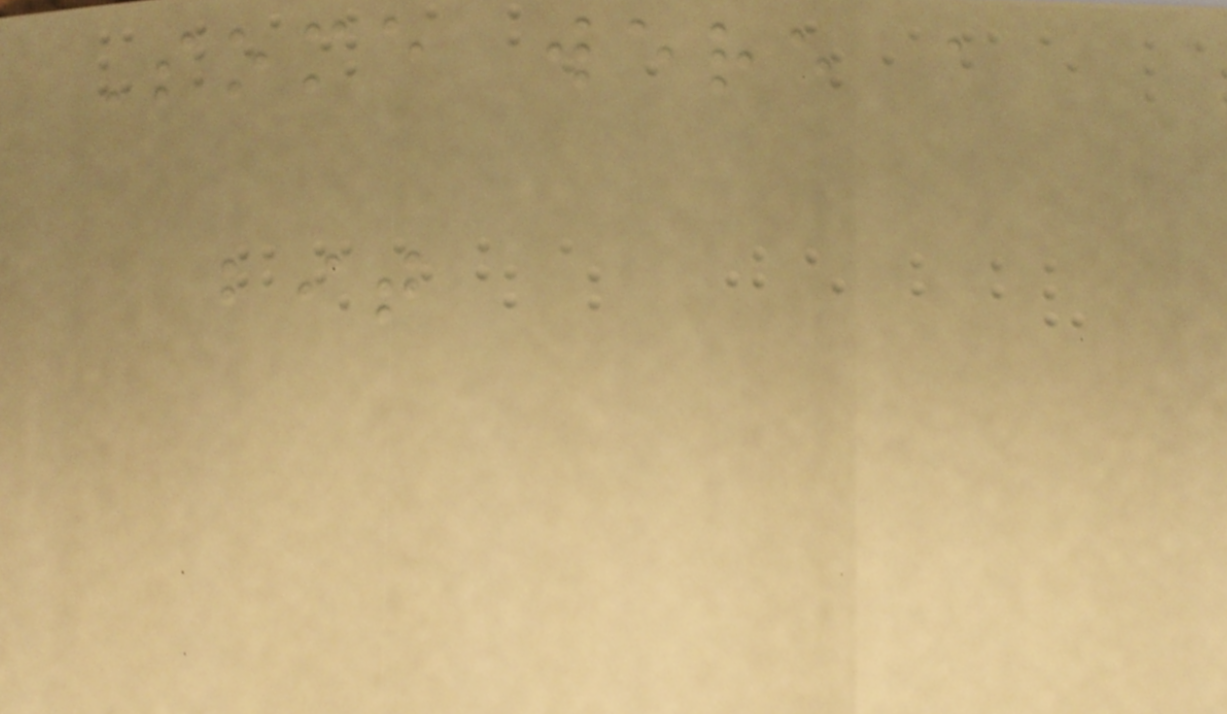Some were a
bit
